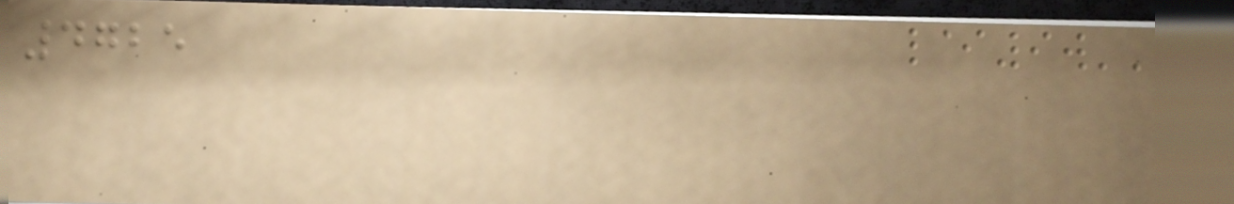4725
